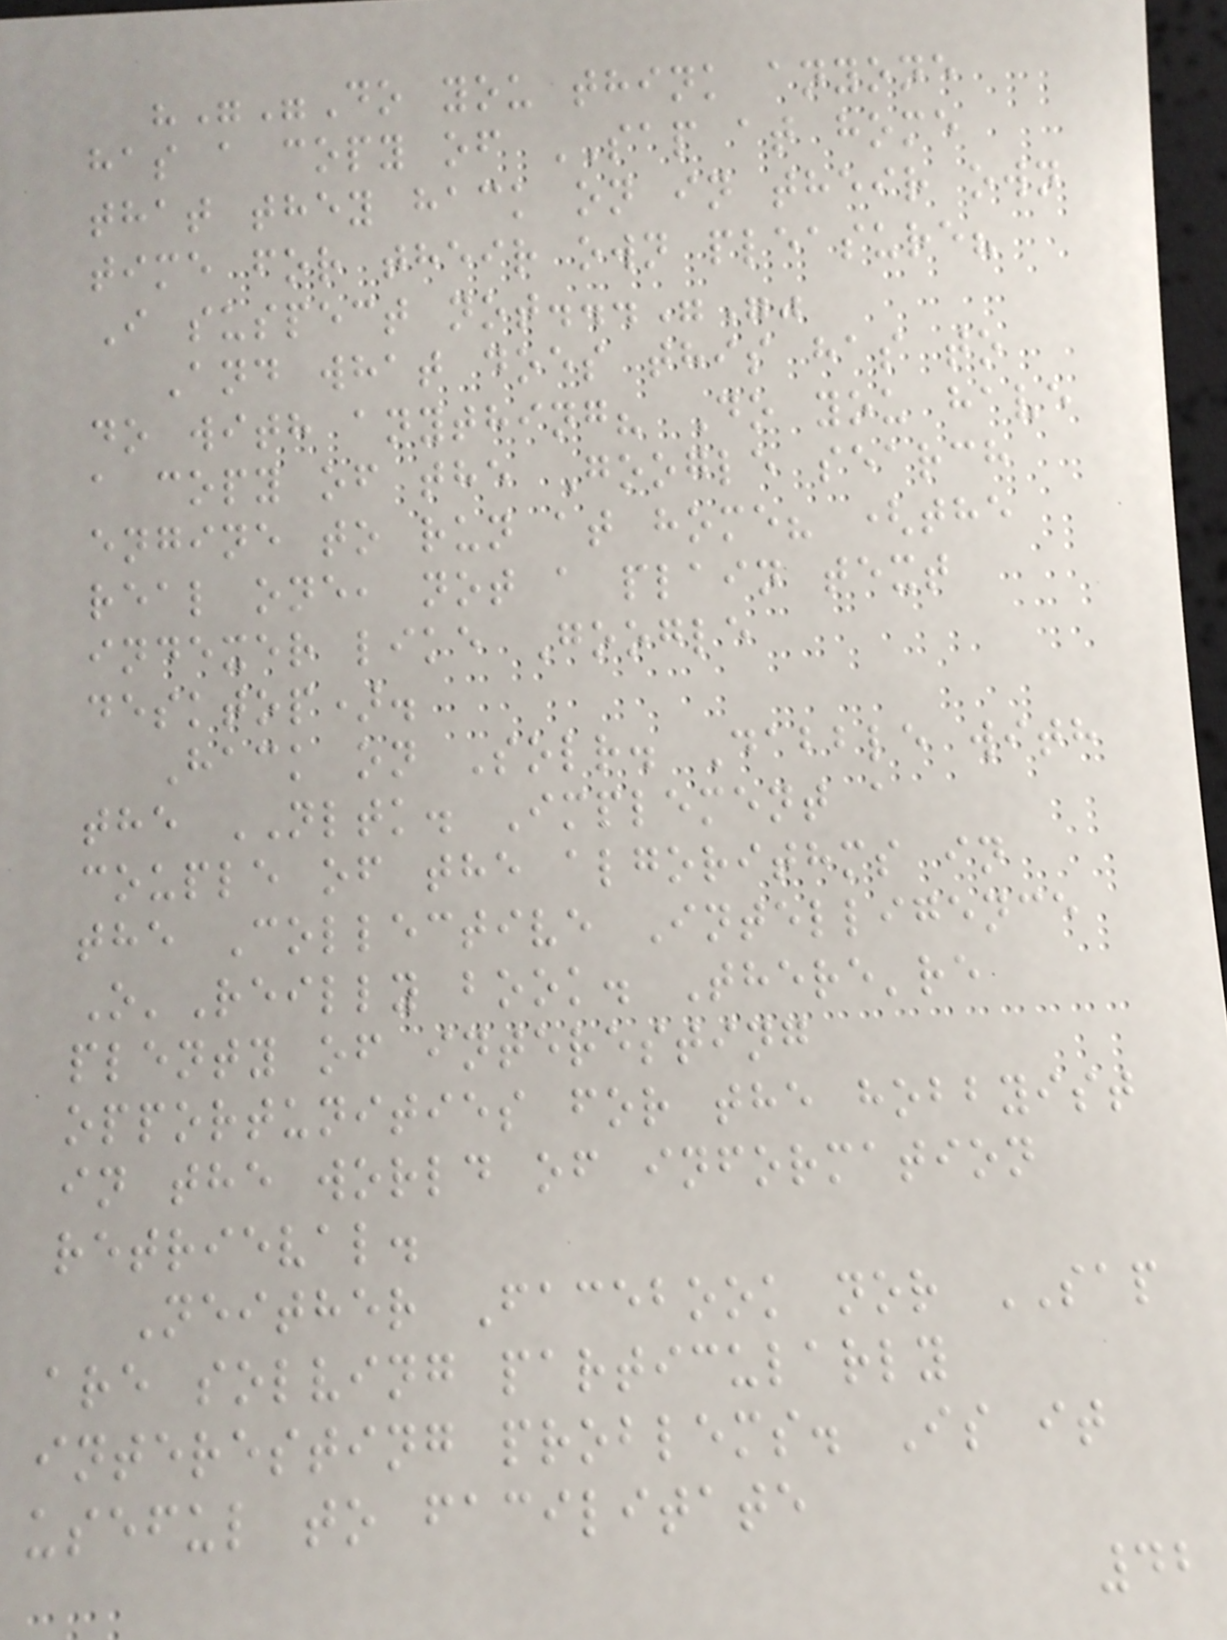"""Do you think anyone
has a copy of SAP at home
that they hack on in their own
time for their own pleasure?
I suspect not..."""
And what does this has to
do with anything? Do you have
a copy of the Google search
engine to run at home? (the
real one, not a plain text
indexer like Google
desktop).
Hack on Solr. Dabble with
the NLTK. Implement a
couple of the algorithms in
the Collective Intelligence
O'Reilly book. There're
plenty of interesting
opportunities for the hobbyist
in the world of information
retrieval.
Neither Facebook nor SAP
are solving particularly
interesting problems. Is it
useful to facilitate
42
